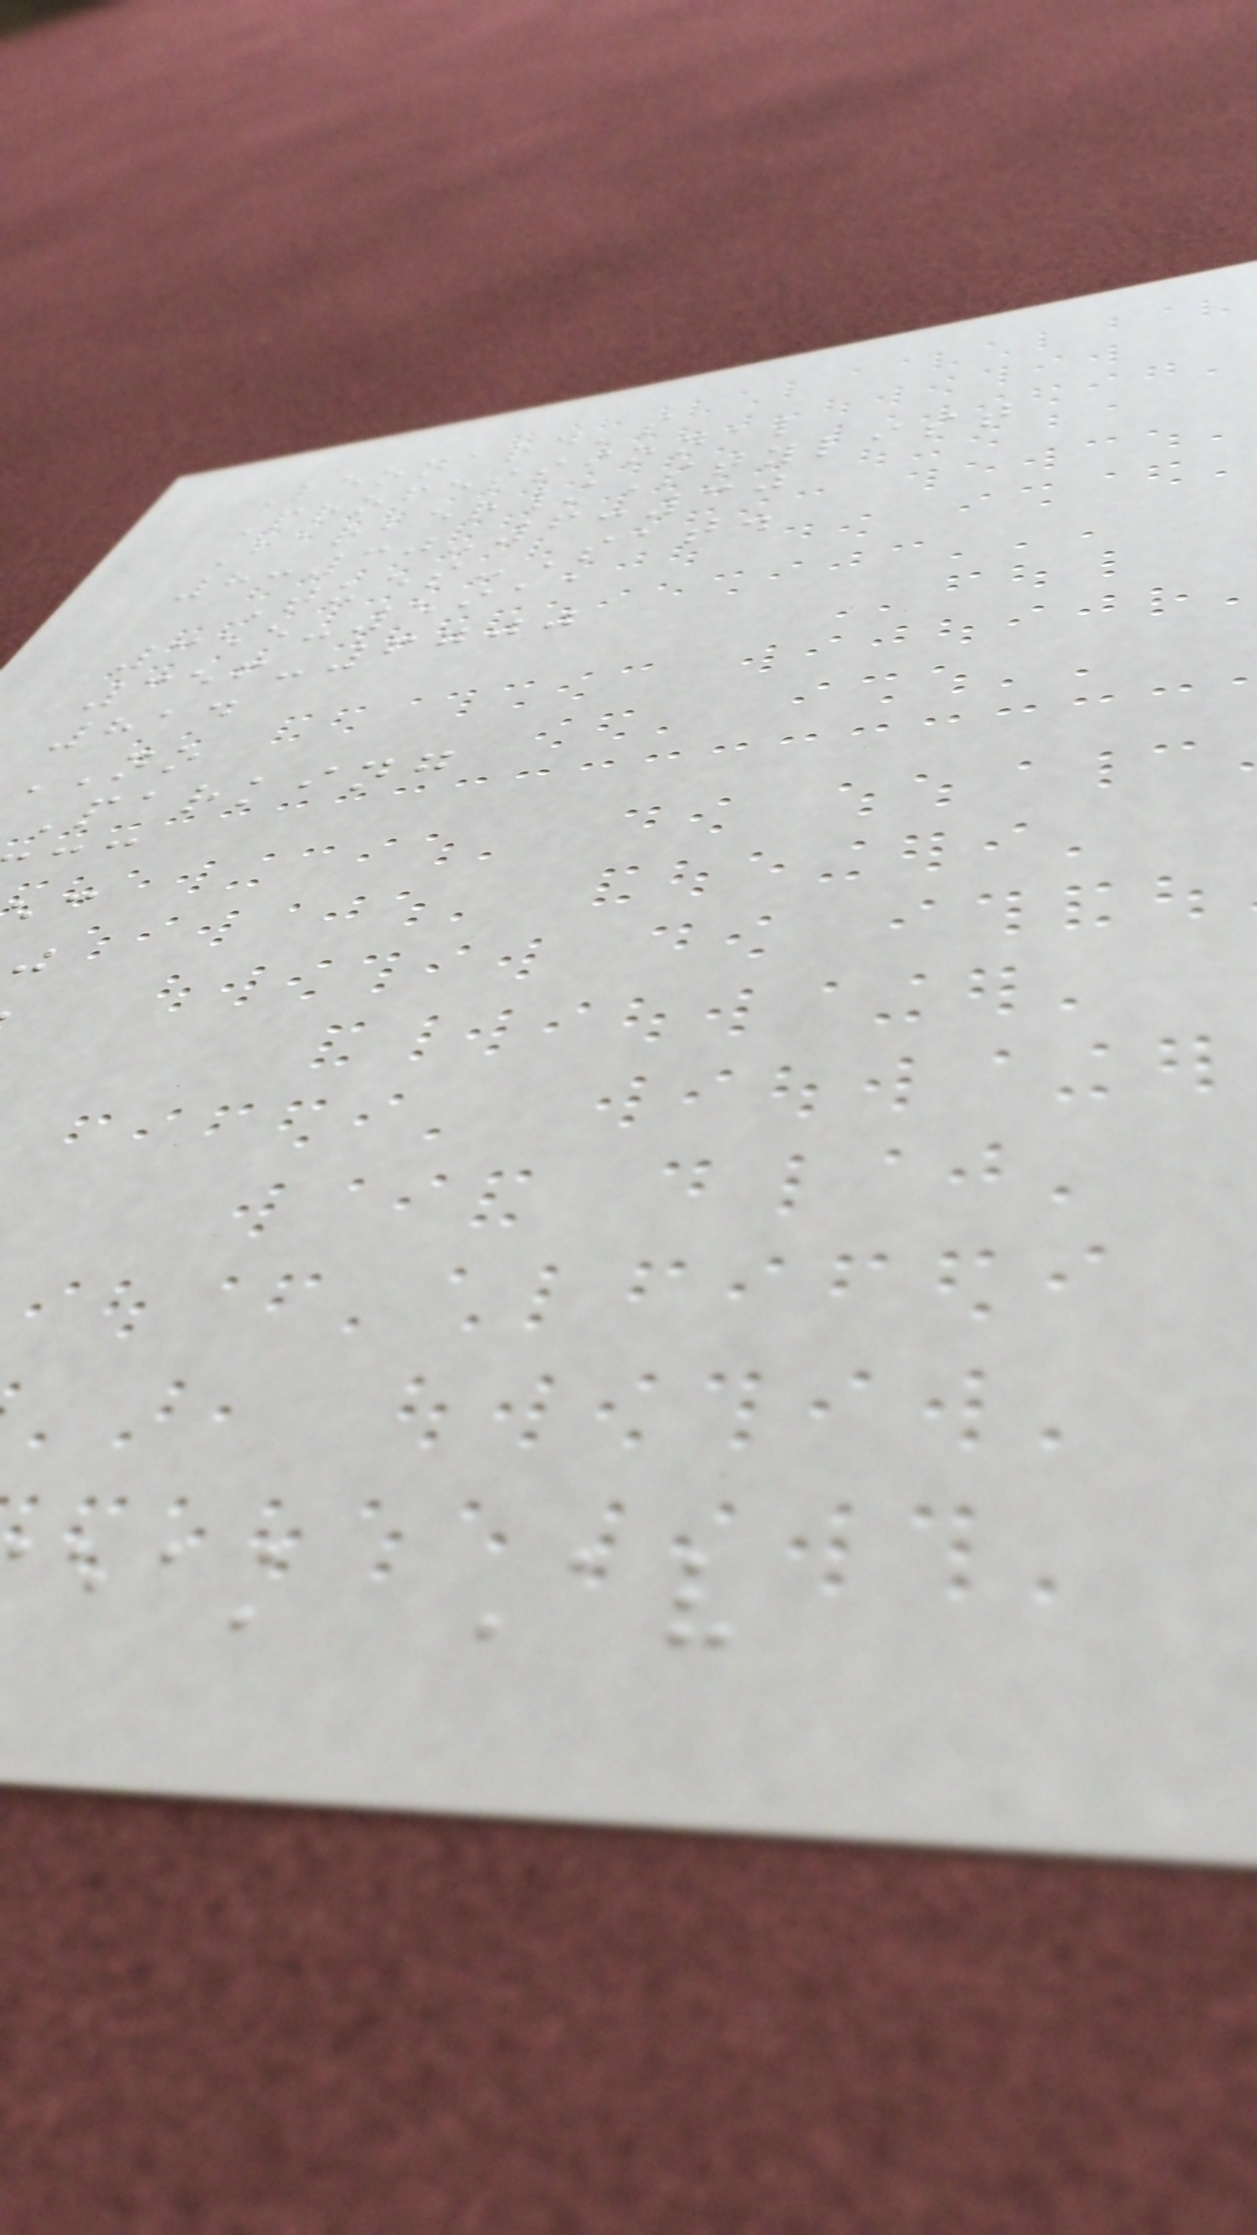Leonard's
Professional
Barber/Stylist
8:30-6:30
Tues-Sat.
355-5911
356-6700
814
NO
parking
eak Av
